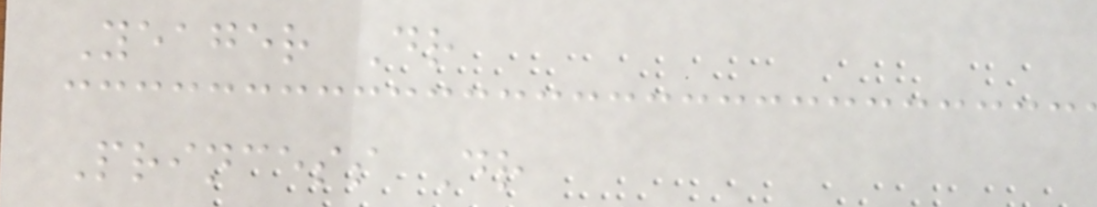Yeager Dr
Princess Dr
